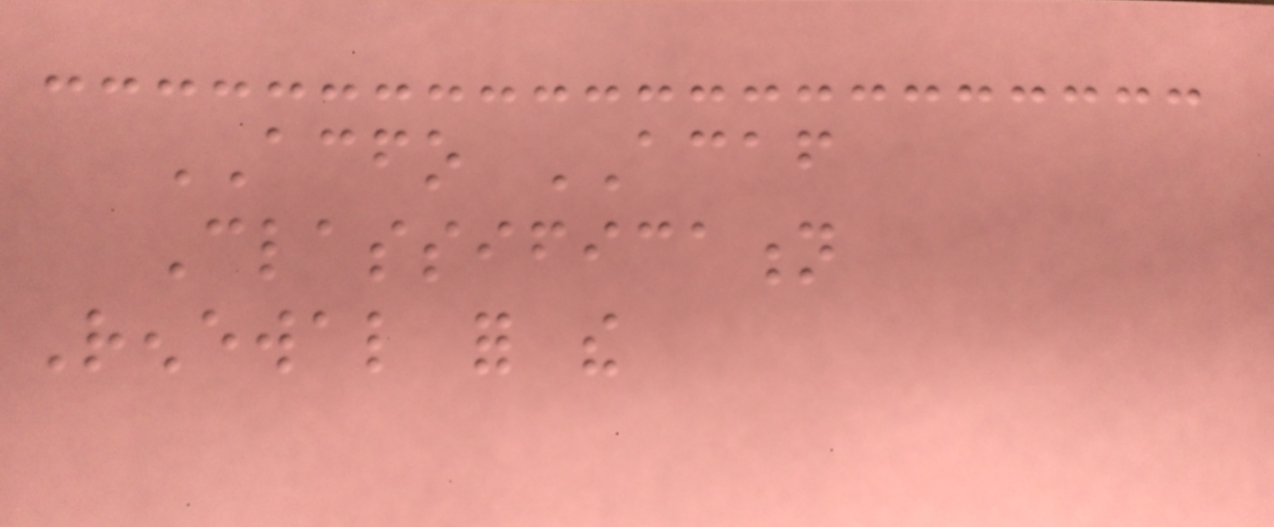ACFO ACAF
Classification
Renewal for the
